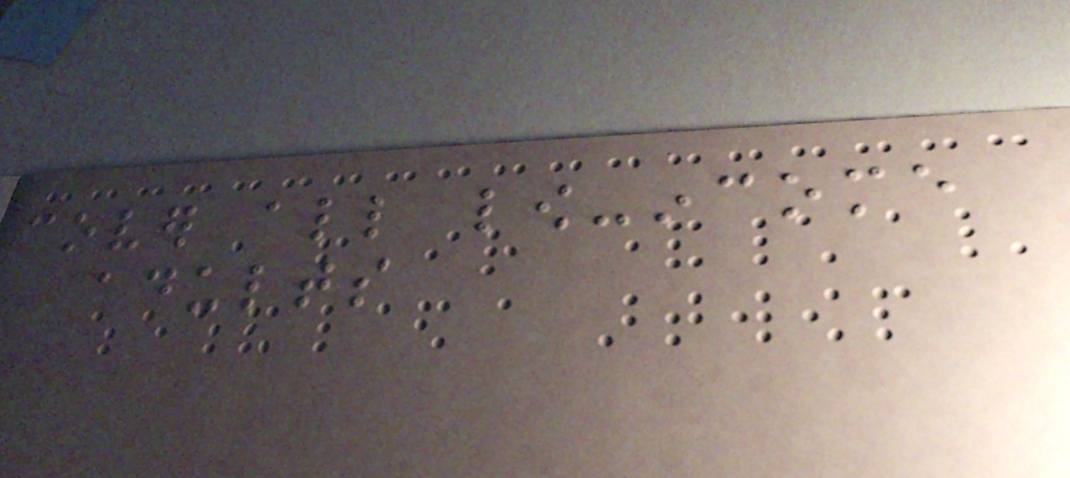cover all low-income
adults
